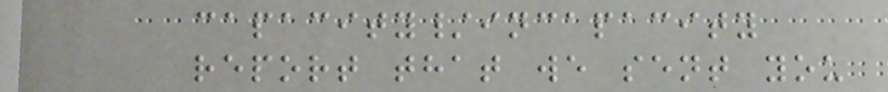capacity/incapacity
report that we sent you
